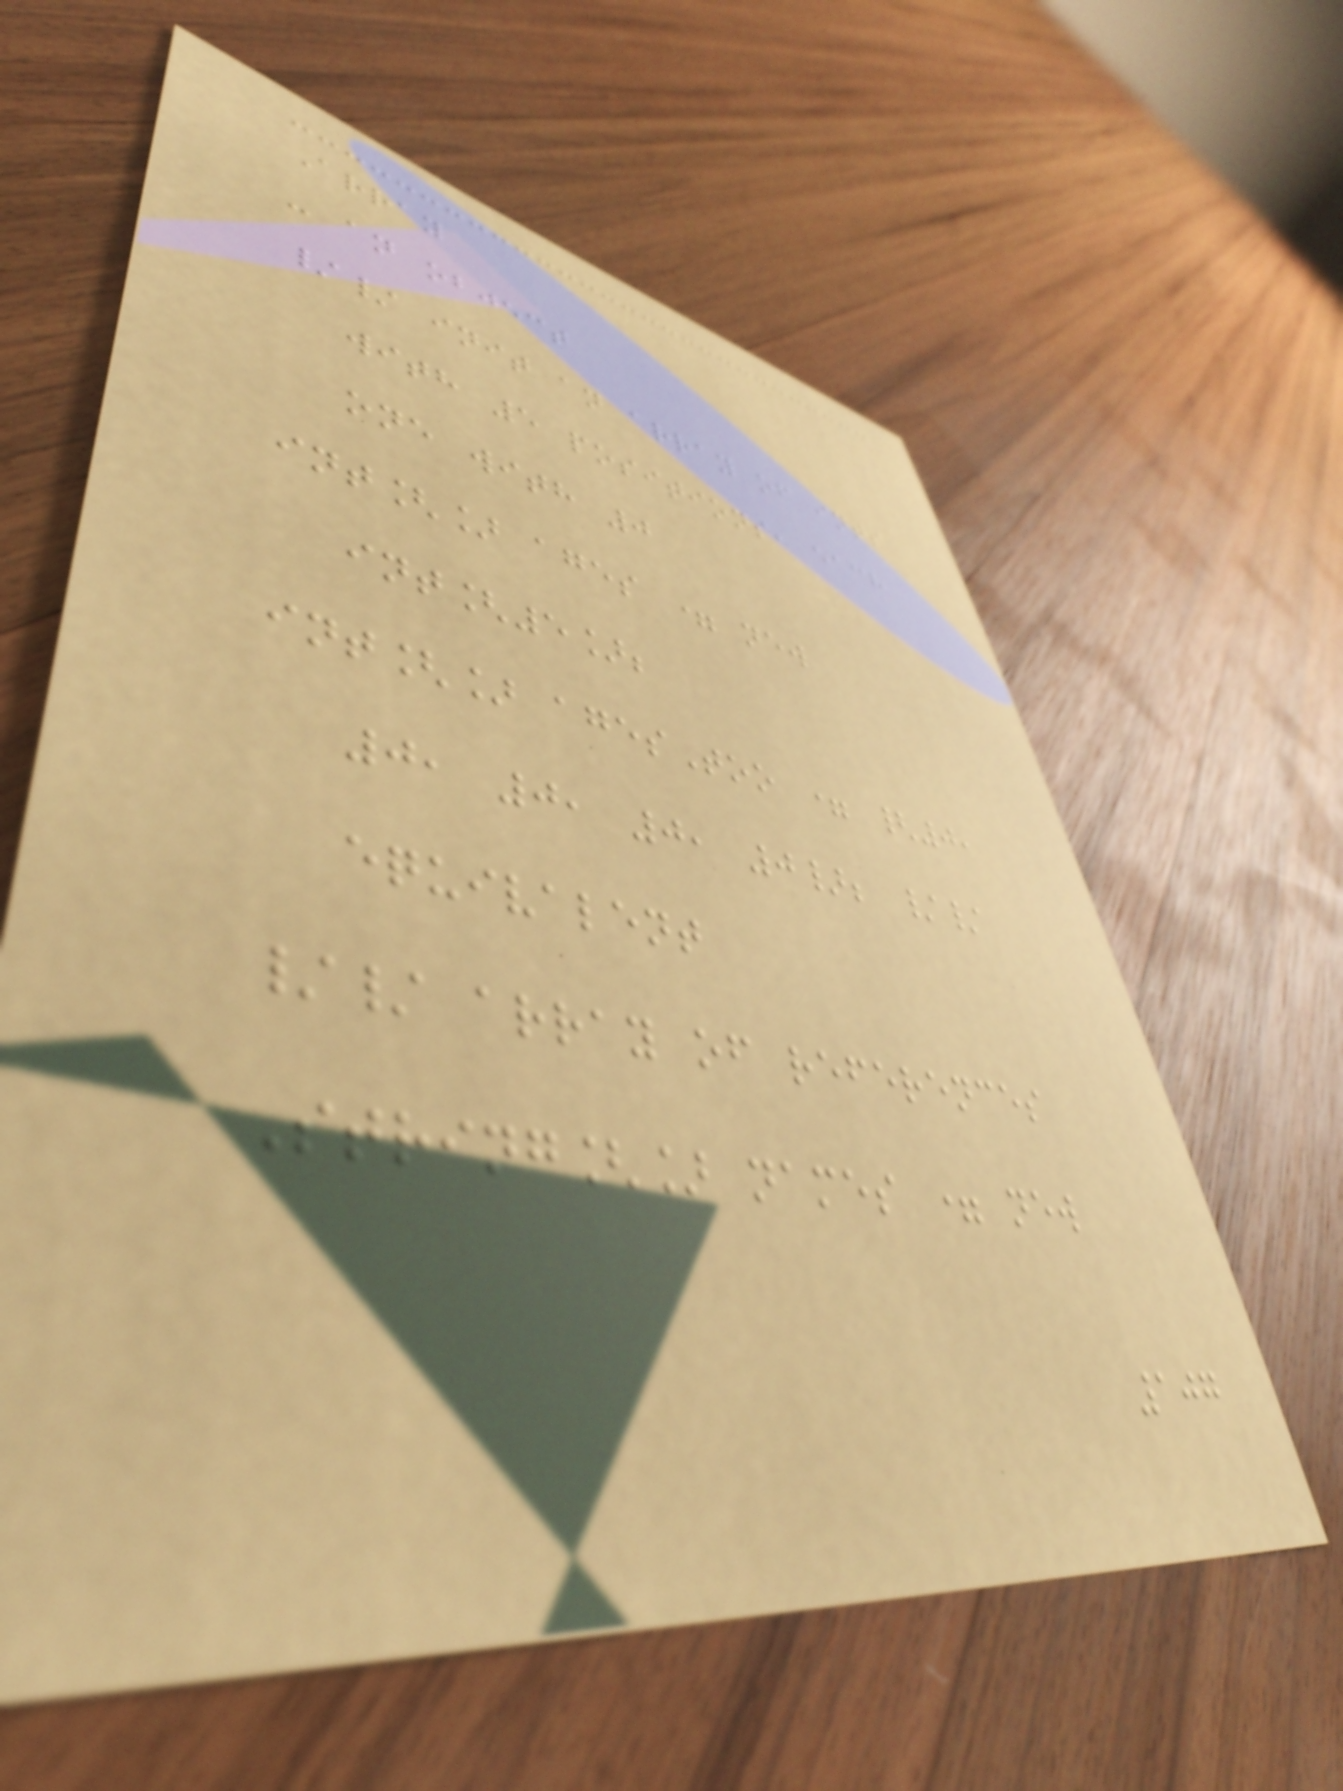Array
- an object
// init an array of ints
with 5 positions, each
one with 0
int[] ages = new
int[5];
int[] agesToo = {0,
0, 0, 0, 0}; //
equivalent
// array of references
String[] names = new
107
